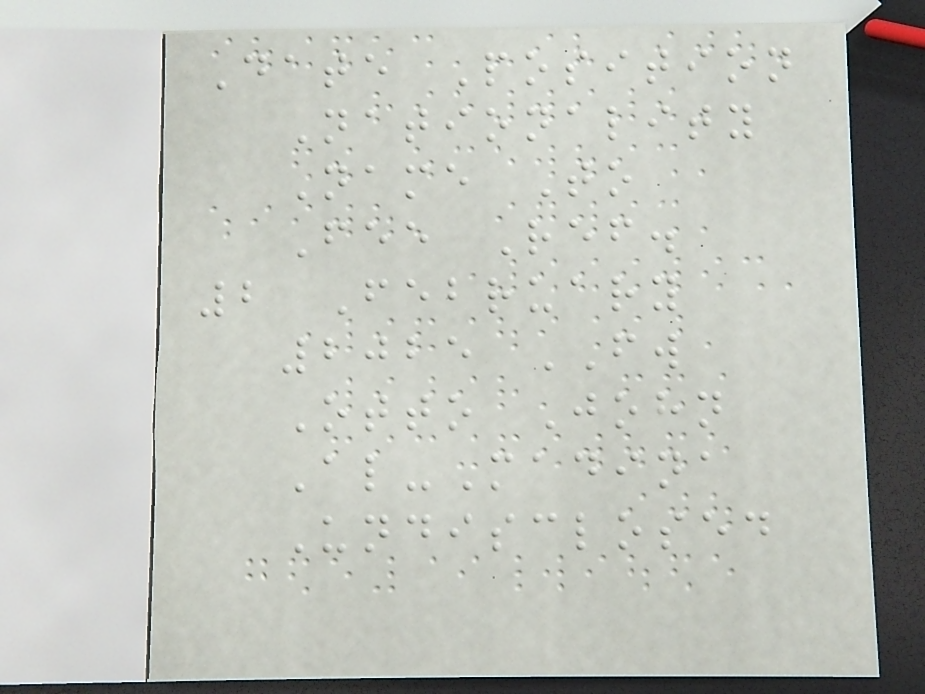Date Position
Nationality
Name To
Fee Ref.
2 February
2025 FW
Otto John
Al-Madina
Undisclosed
